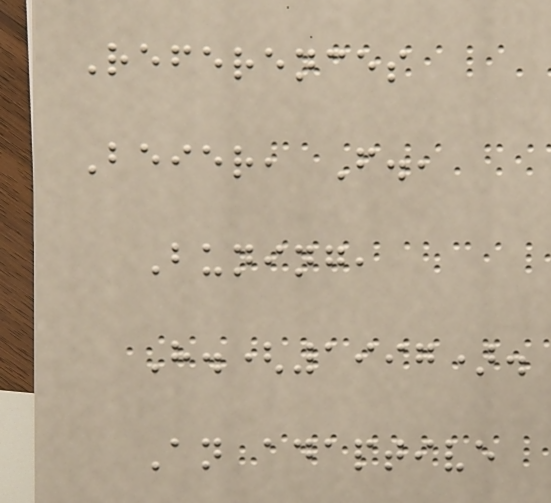References
Beier, F.,
Buning,
H.(1997).
An adaptive
